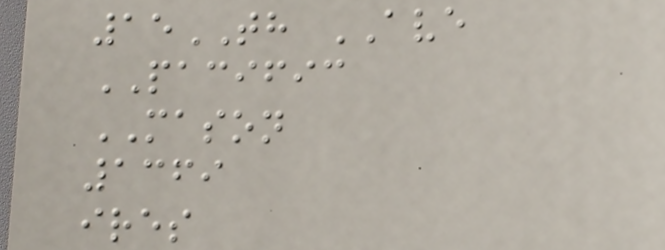15TH AVE
PACIFIC
MASON
1369
ires
